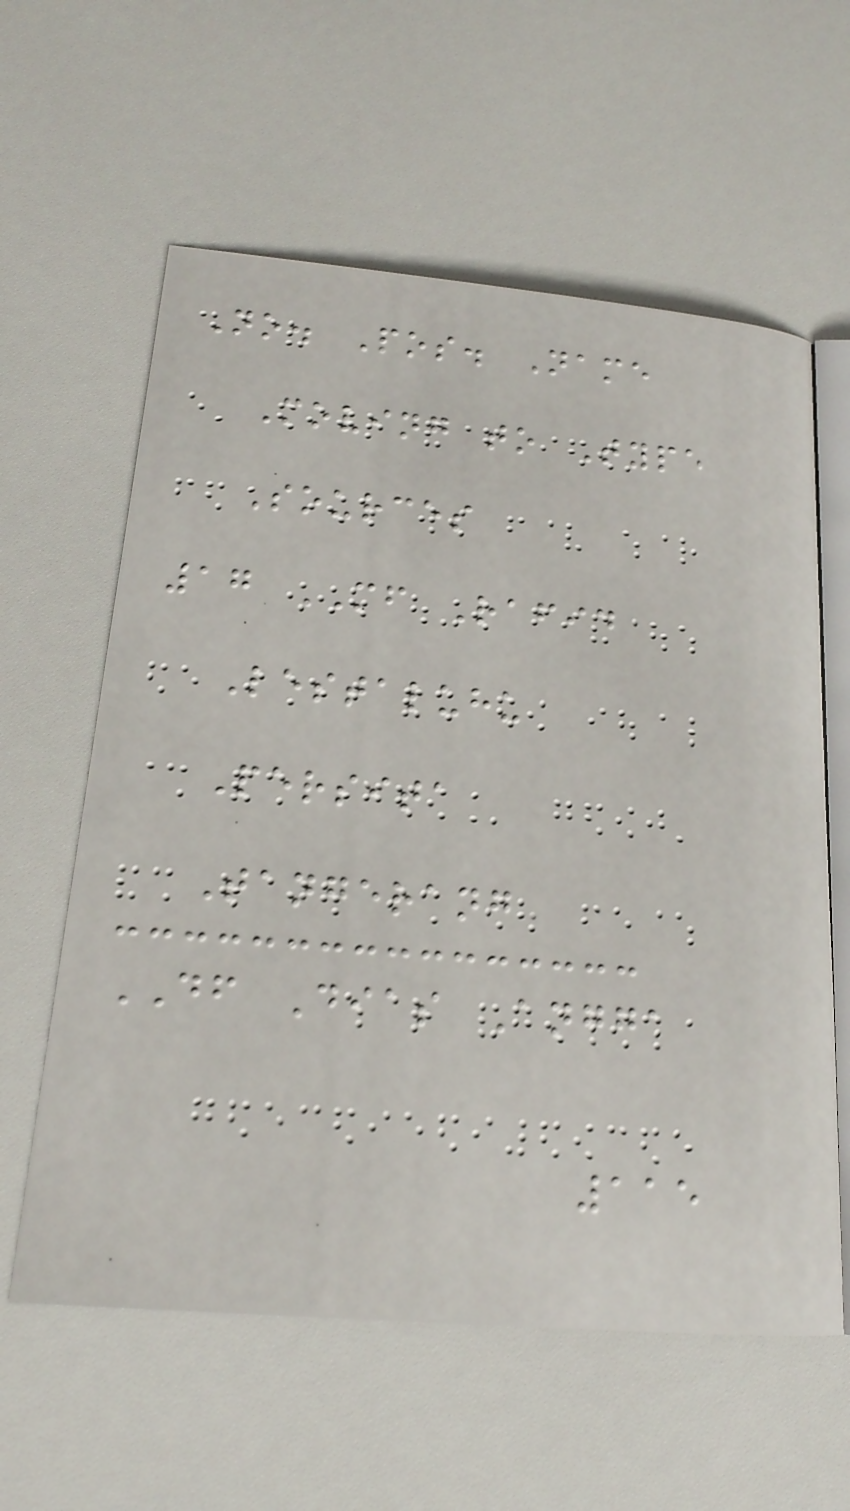No. Pos. Name
Moving to Type
Sources
17 MF Rafid
Lestaluhu
Persita
Tangerang
DF Dias Angga
115
